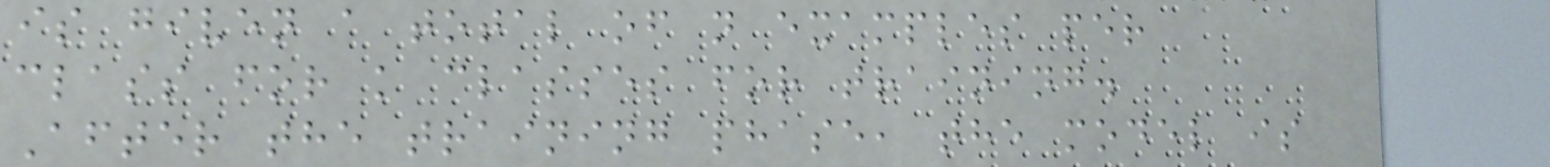is given a total of n examples per
class for k classes for training.
After the training phase, the model is
